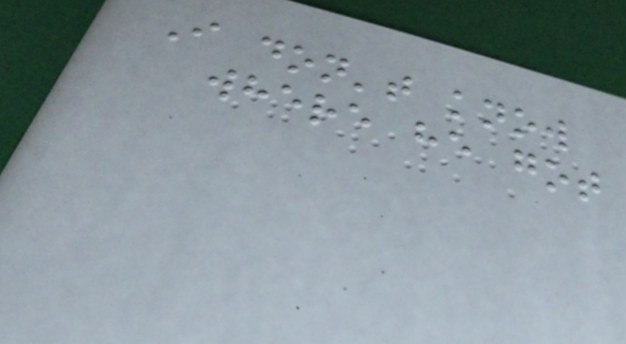I don't know
where he got
